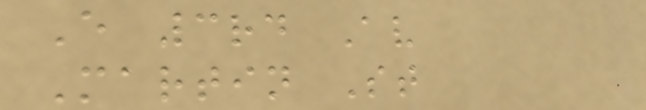E 3rd Av
Martin St
